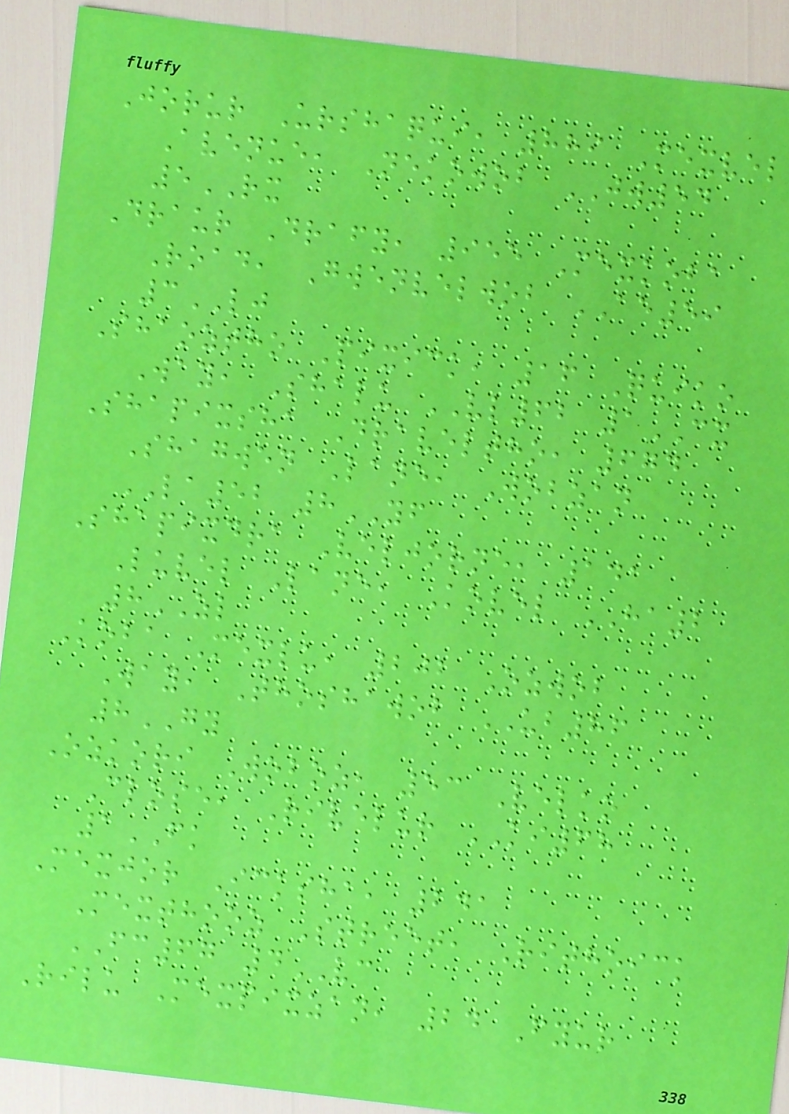Jorur Urshaqui, 889 Mexvel
Avenue, Nekowob JW54
5RX
Draur Drafy, 955 Mexkoba
Road, Gwenvelwob AE59
3LJ
Shaoztho Pixick, 16 Quiko
Way, Shalu VL62 1CX
Shapixsha Draveltho, 674
Shagwen Lane, Wobzan
LA52 8YF
Shapixdra Veljorne, 141
Luvel Lane, Kovel HA2
8ZL
Koba Mexlu, 202 Ozwob
Way, Thoshawob UB86
8GY
Ozkori Woboz, 53 Velko
Close, Rivelur KI68
1FK
Mexjor Icksha, 241
Mexthooz Street, Rithoick
FC67 4VC
Rilu Mexpixzan, 24 Fyur
